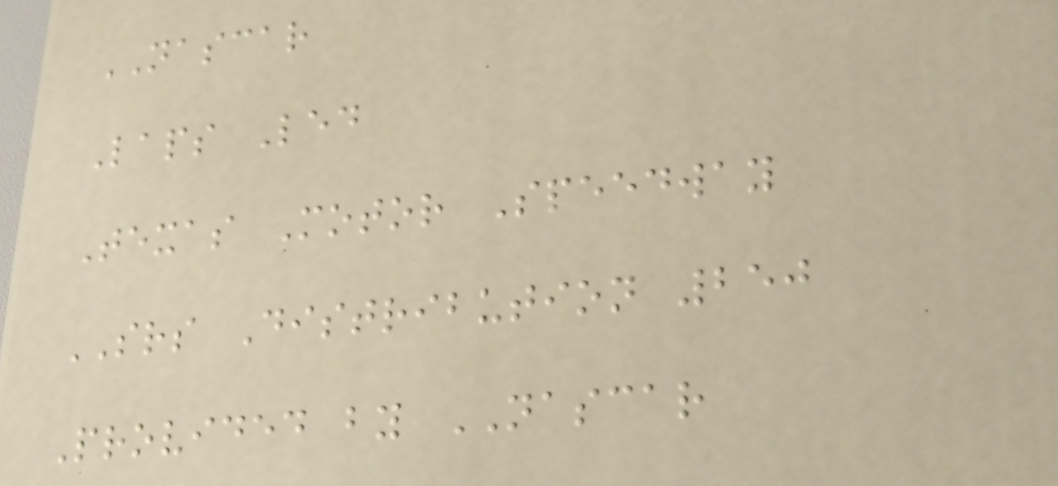NASCAR
Laps Led
Texas Motor Speedway
SRS Distribution 250
Provided by NASCAR
